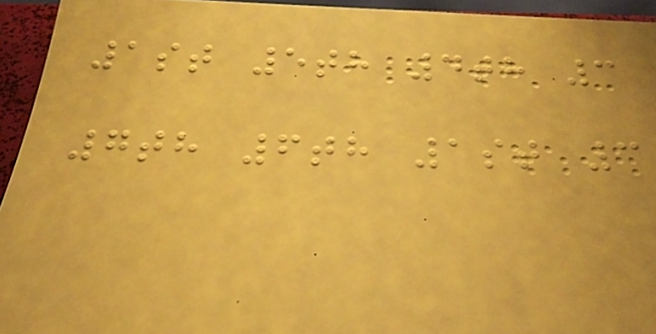1st 5th 4th 3
7th 6th 1st 3
